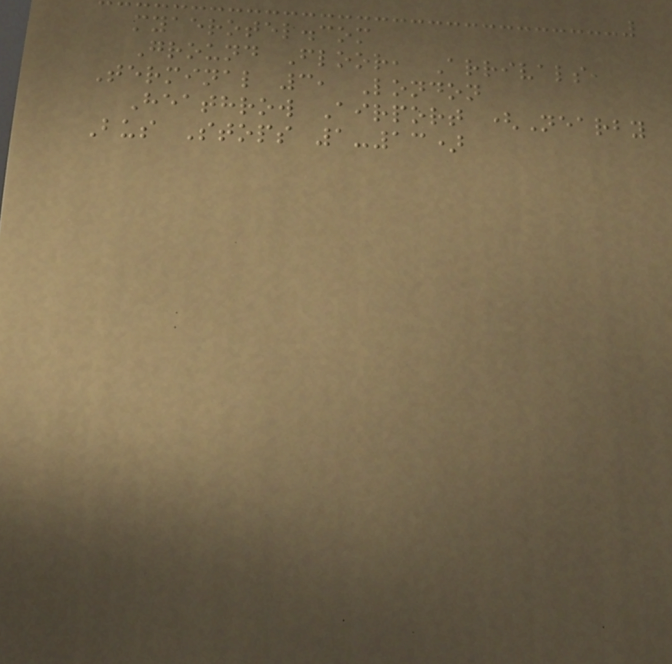myaerotel.com
Ground Floor, Arrivals,
Terminal 3, London
Heathrow Airport (Nearby
Bus Stops 1-13)
